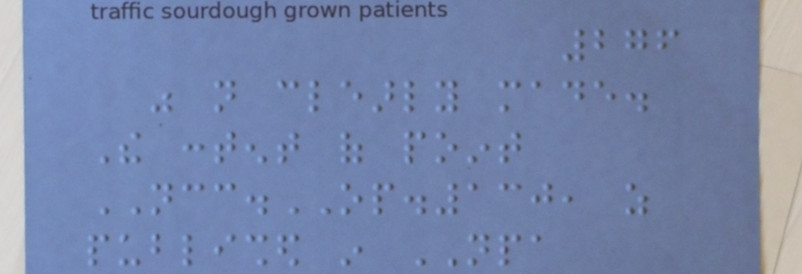276
was not clearly made.
The content of point
NCC.OP.130, as
published in NPA
